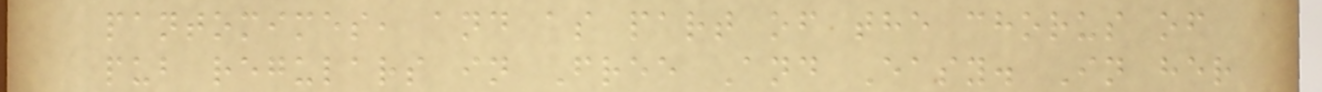pantomimes, and as part of the chorus of
pub regulars in Free And Easy. In her
